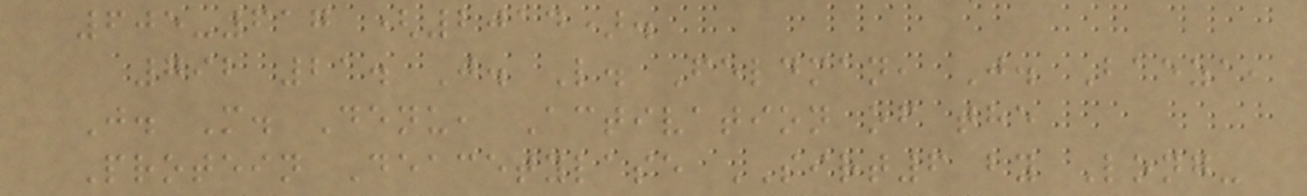605-617 (2014).
792 21. J. L. Feldman, J. Baeza,
J. M. Denu, Activation of the
Protein Deacetylase SIRT6 by Long-
